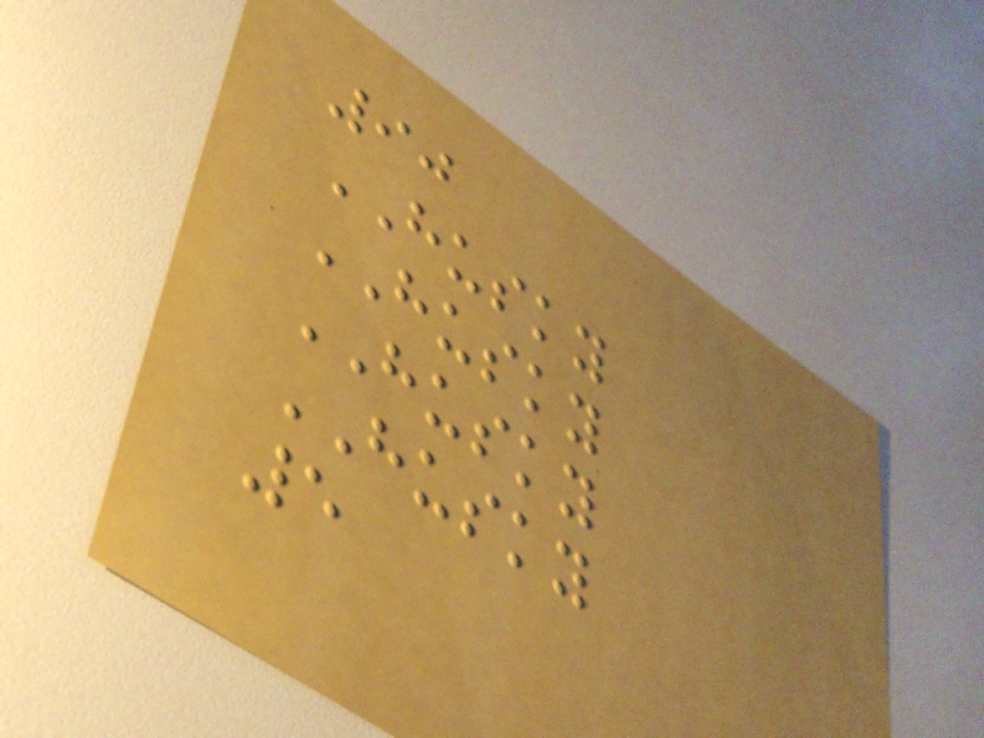90
HUSKY
HUSKY
HUSKY
HUSKY
5
